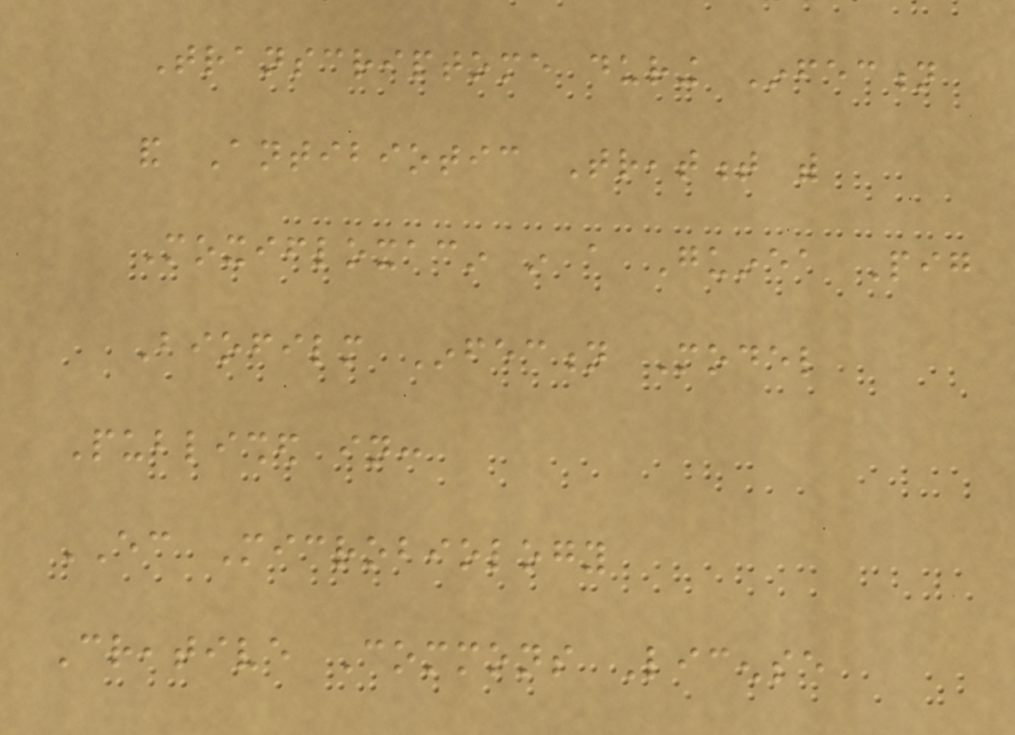Transcriptome during Infection
and Antibiotic Treatment with
Moxifloxacin in a Guinea Pig
Biofilm Infection Model
Published in:
EC Microbiology
Creative Commons License
